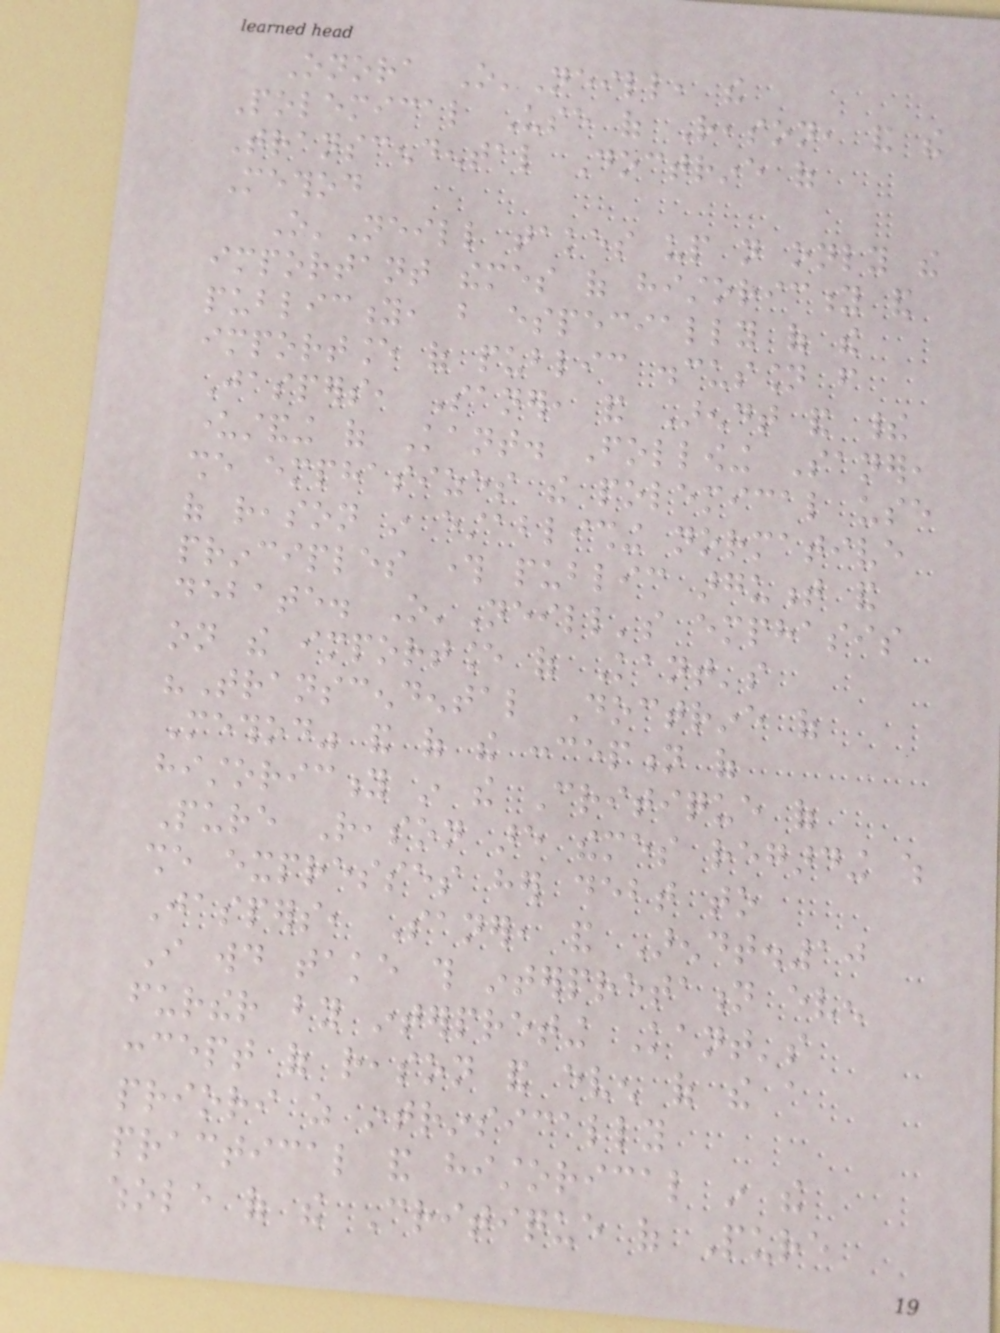Onora O'Neill, the
Polemical Use of Reason, and the
Transcendental Doctrine of
Method
O'Neill takes up not only the
important themes of historicity and
publicity, but especially of the
importance of public discussion from
Jaspers, Saner, and Arendt and their
understanding of Kant. Following Saner,
she emphasizes the polemical use
of reason in establishing normative
principles through public argument and
debate. O'Neill's emphasis
on the importance of Kant's
"Transcendental Doctrine of
Method" and of the conception of
historicity in the Critique of
Pure Reason are themes regarding which
she expresses her debt to
Jaspers, Saner, and Arendt.10
I would take this interpretation even
further by interpreting Kant's
concept of reason and even of the a
priori as intrinsically
practical and historical in the
whole of the Critique of Pure
